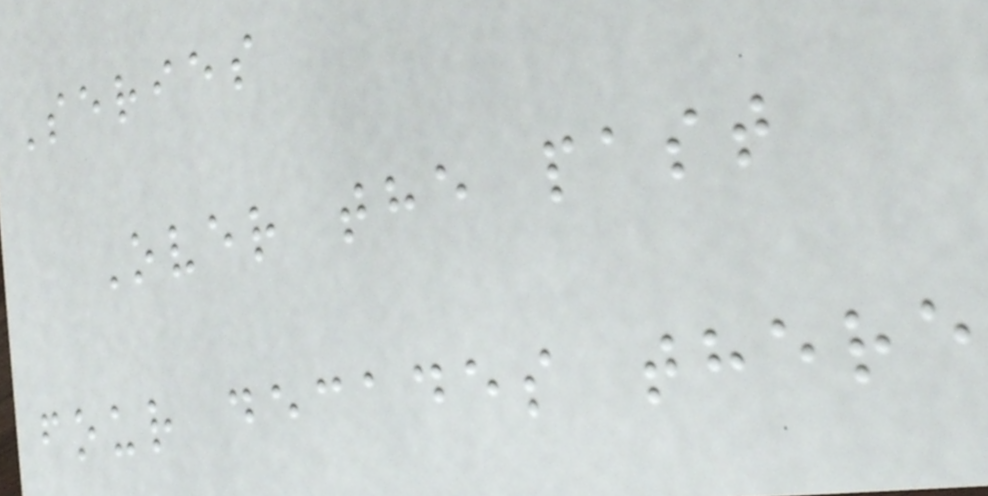Series
Over the past
four decades there
